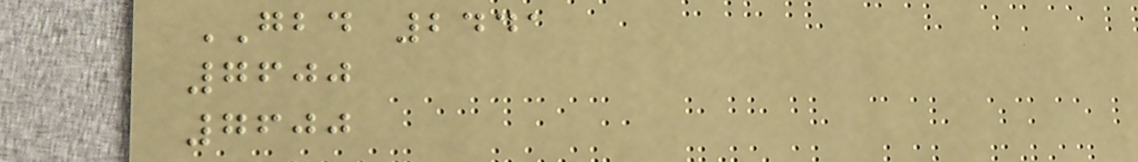GBD 2441
7600
7600
